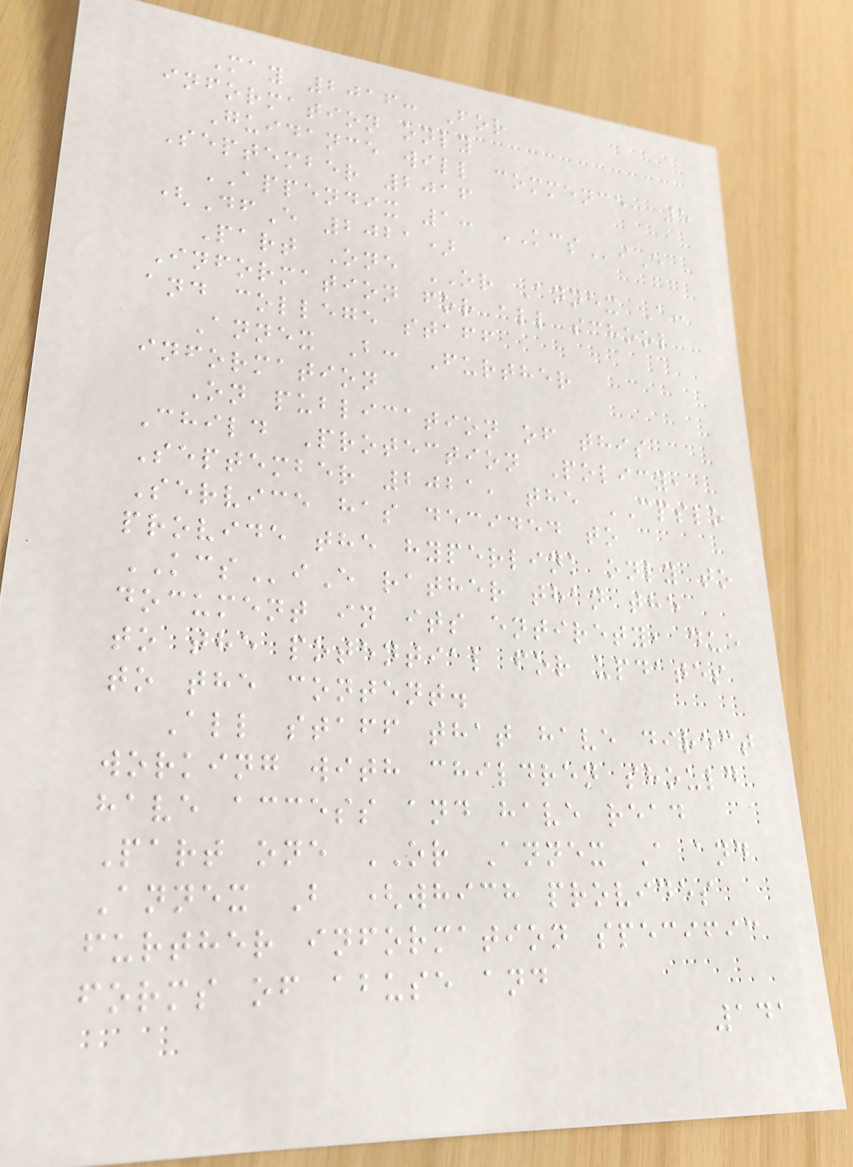May 2016: For
information only
Guidance will commence: 5
September 2016
APPENDIX 1: KCSiE
(DfE 2021)
Part One OR Annex A:
Information for all school
and college staff
Annex B: Further
information
On publication of this
Child Protection Policy,
September 2021, the CPSLO
Service has decided to
provide the hyperlink only to
KCSiE rather than the
document in its entirety, due
to the potential for updates
to the content.
All staff that have direct
working with children should
have access and have read
Part one OR Annex A and
Annex B (which provides
further information specific
forms of abuse and
141
